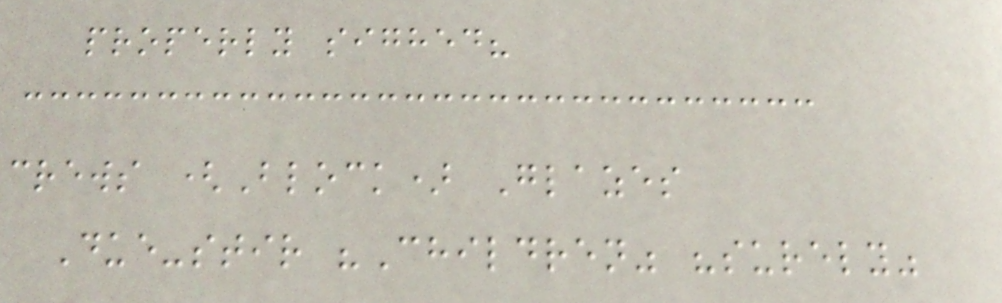properly sighed?
crews (Block) Glazes
Due-stir "Children" "surely"
